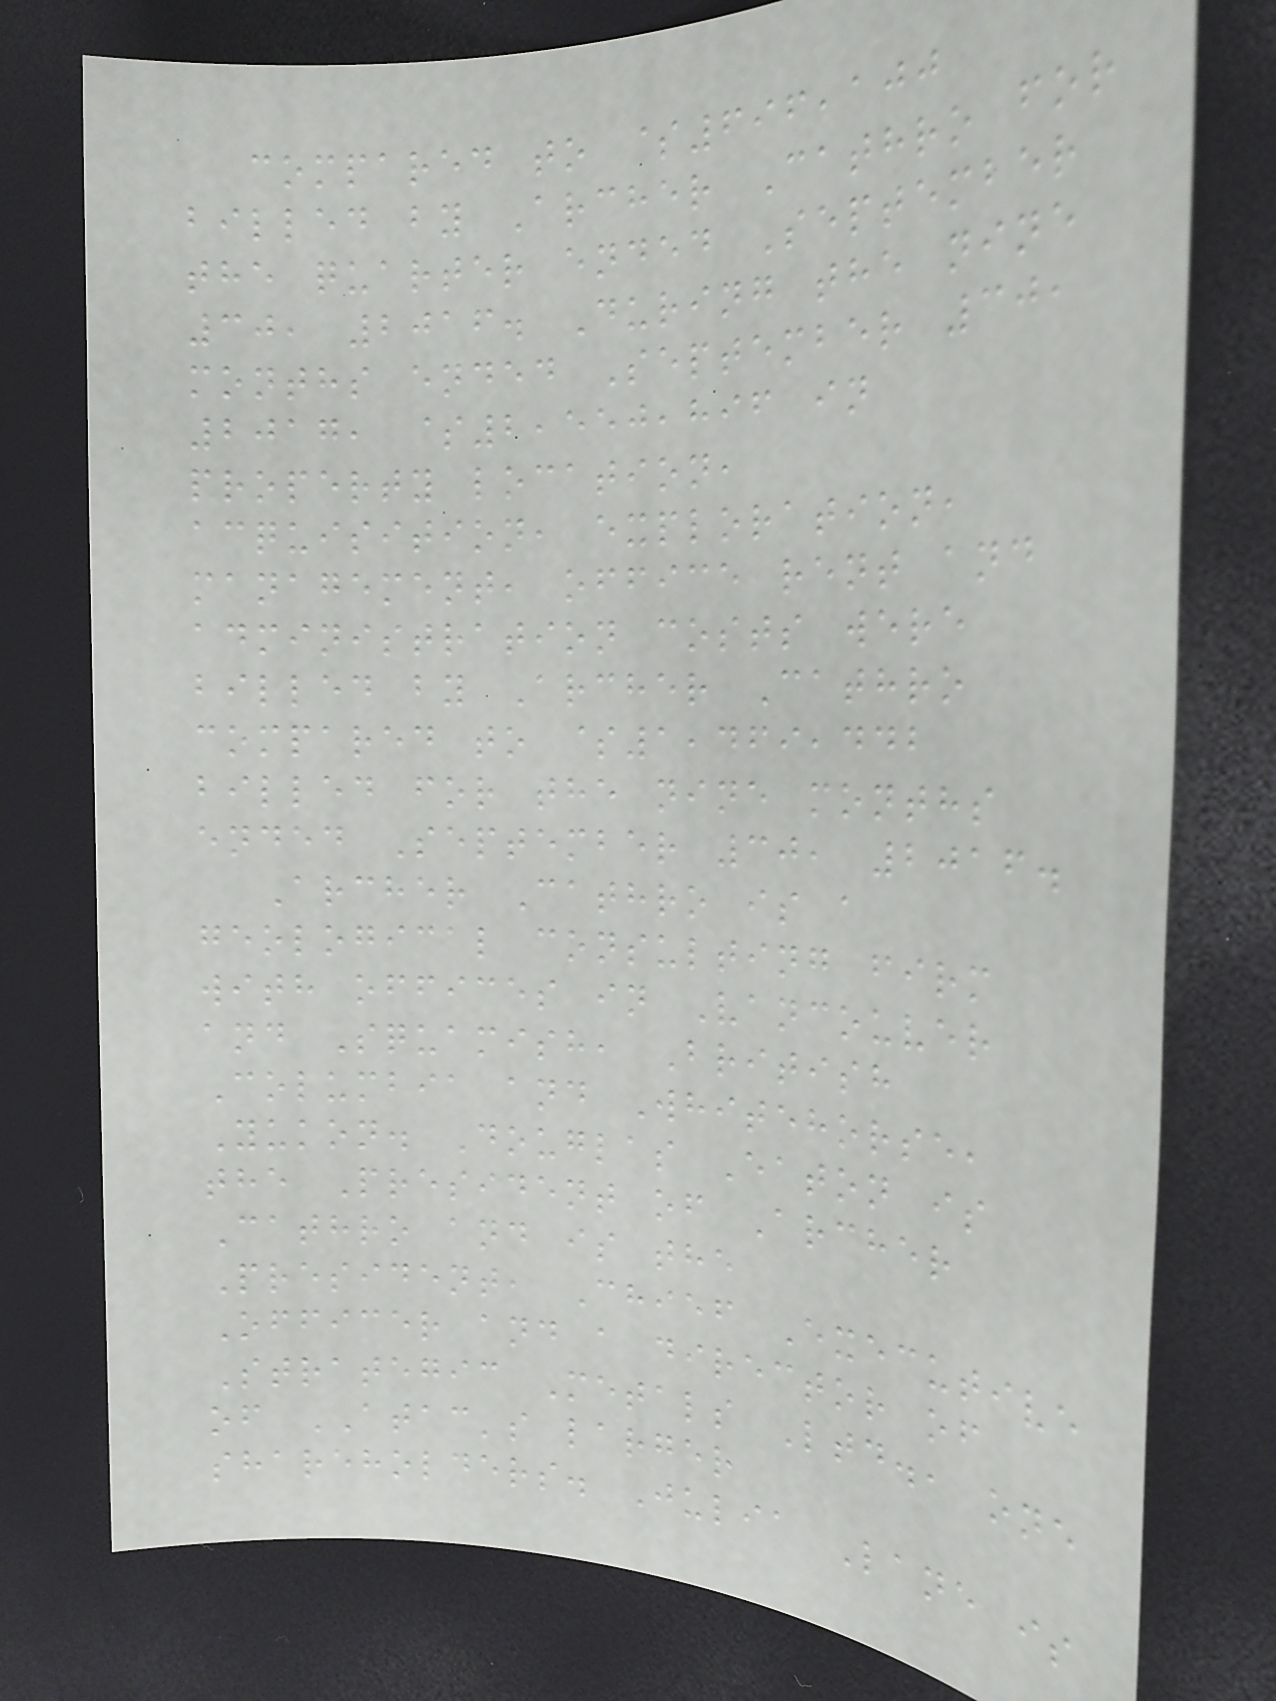compared to $696,100
billed by Archer Cathro for
the quarter ended September
30, 2016. During the nine
months ended September 30,
2017, $2,550,896 in
property location,
acquisition, exploration,
management, office rent and
administration costs were
billed by Archer Cathro
compared to $1,469,442
billed for the nine months
ended September 30, 2016.
Archer Cathro is a
geological consulting firm
with offices in Vancouver
and Squamish, British
Columbia and Whitehorse,
Yukon. Douglas Eaton is
the President of Archer
Cathro and is the
President, Chief Executive
Officer and a director of
Strategic Metals Ltd., one
of ATAC's larger
shareholders. Julia Lane is
